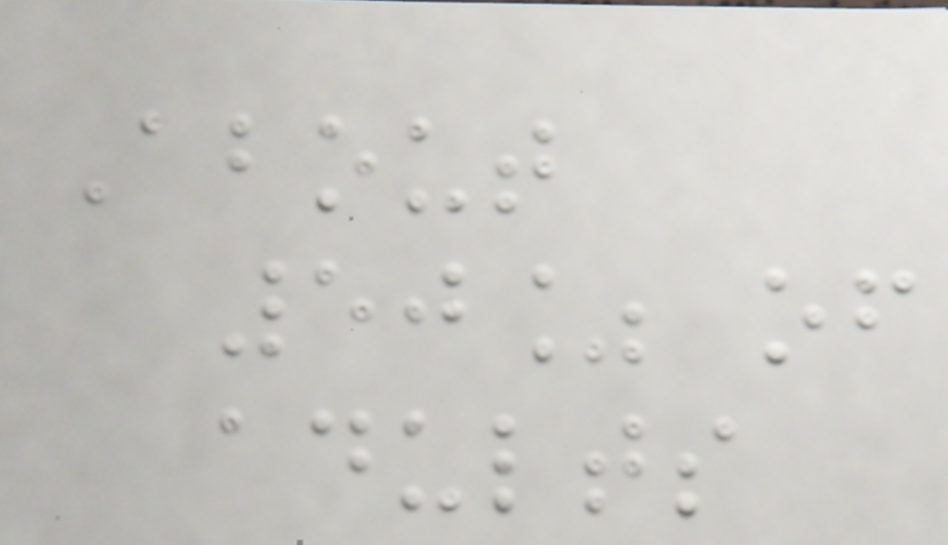About
50% of
adults
